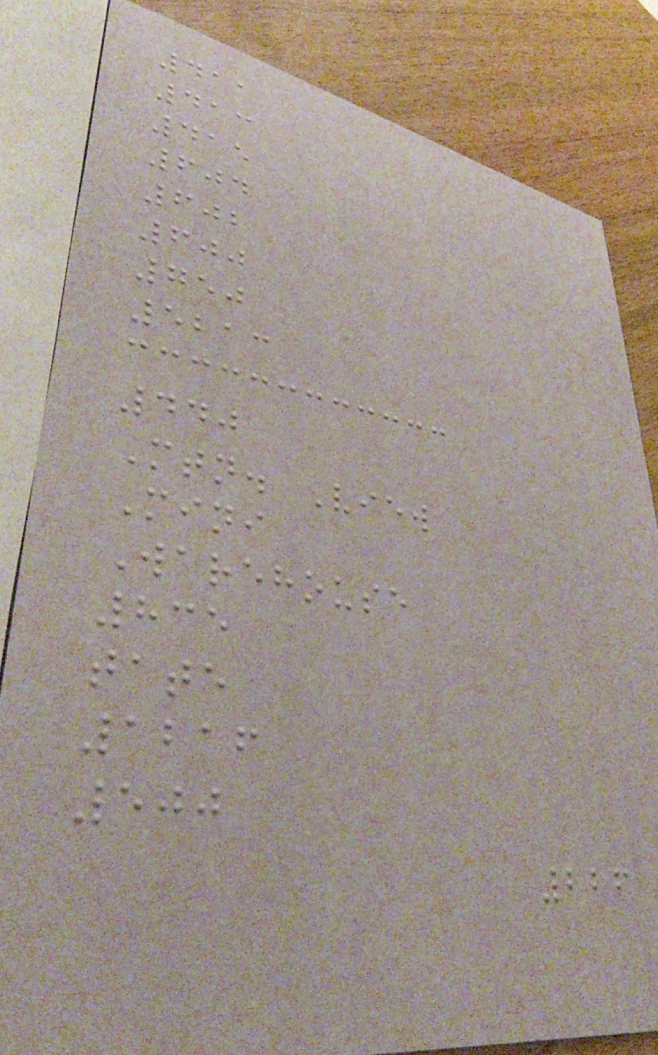411
413
415
604
602
600
750
5213
440
Mtn. View
Mini
Warehouse
835
tate
1216
500
226
